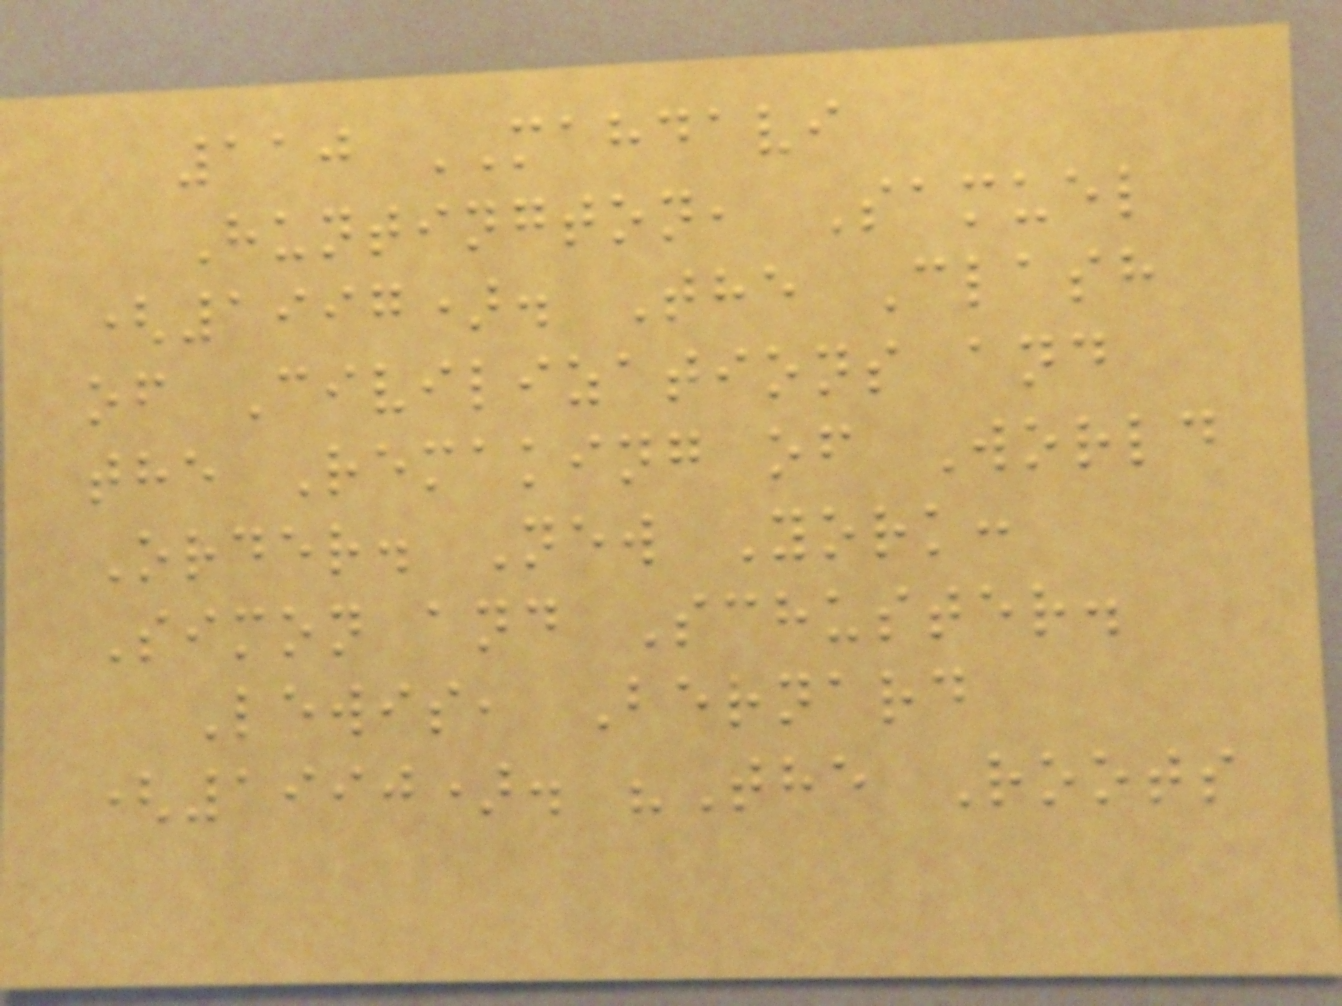110 MAHDAVI
Huntington, Samuel
(1997). The Clash
of Civilizations and
the Remaking of World
Order. New York:
Simon and Schuster.
Lewis, Bernard
(1990). "The Roots
